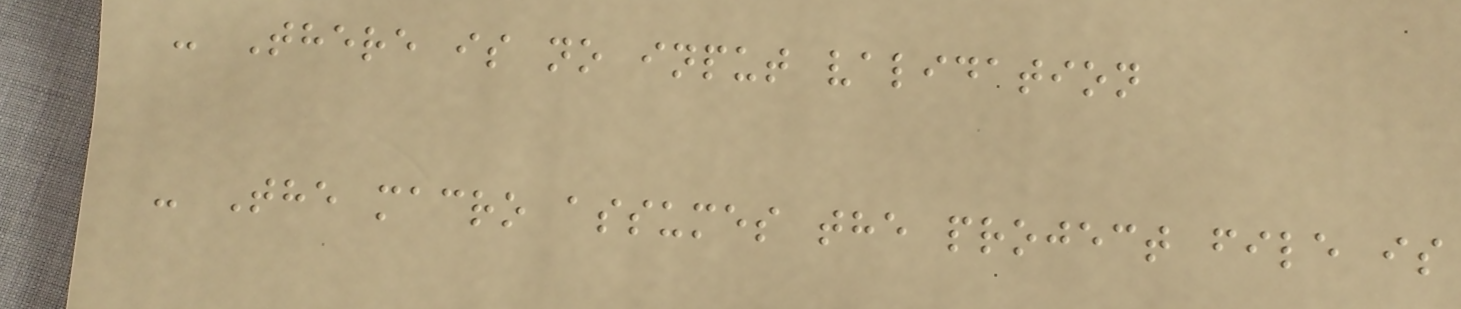- There is no input validation
- The macro assumes the project file is
